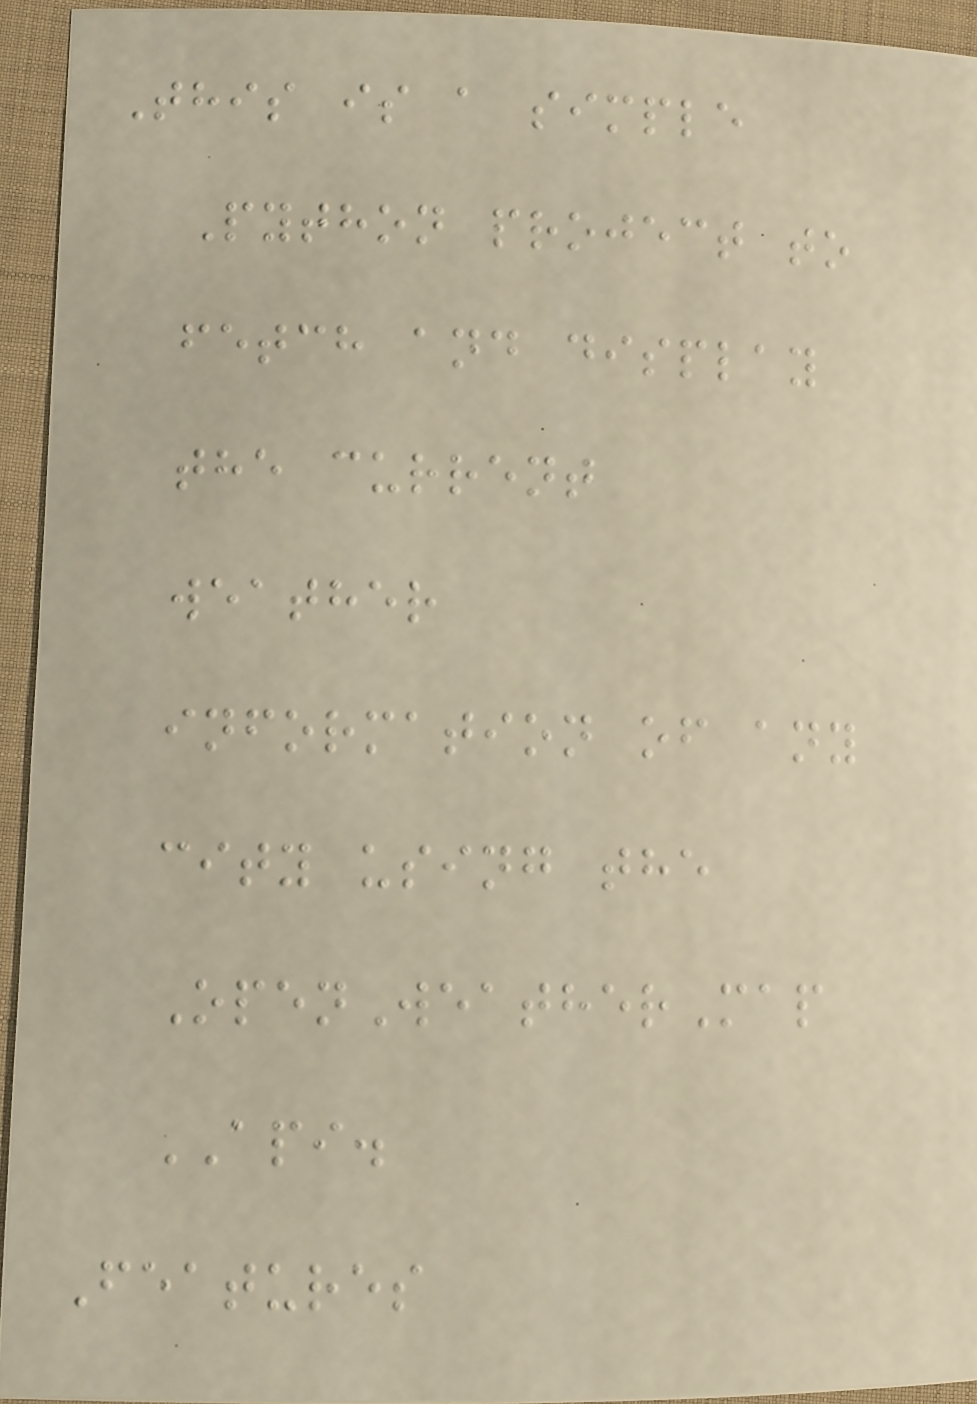This is a simple
Python project to
fetch and display
the current
weather
information of any
city using the
OpenWeatherMap
API.
Features
